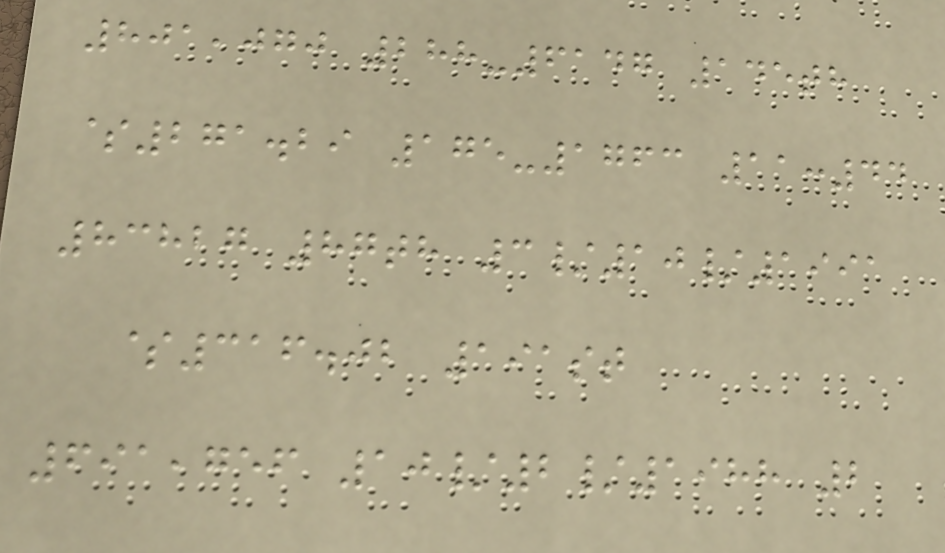801,070 288-6147 145th
$271.29 175-1763 11:44
83827 87th 3/10/1991
$316.02 191st
691,756 10/2/1988 2
